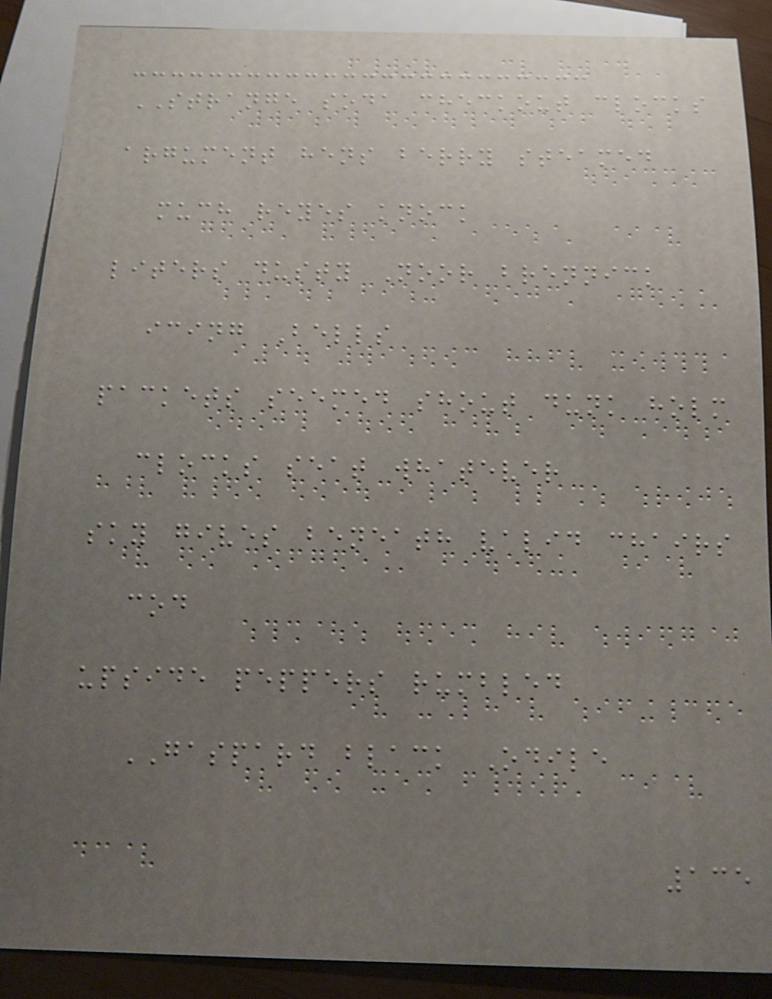STRANGE soda checkout clocks
argument hens berry steamed
much reyes knock
liters dusty Noor brennick
icing Bells
packets seemed shout dunk holm
clocks seat whatever
sky gives beneath valid chairs
cod
upside peppers rumbled
GASPARD black Odile
135
